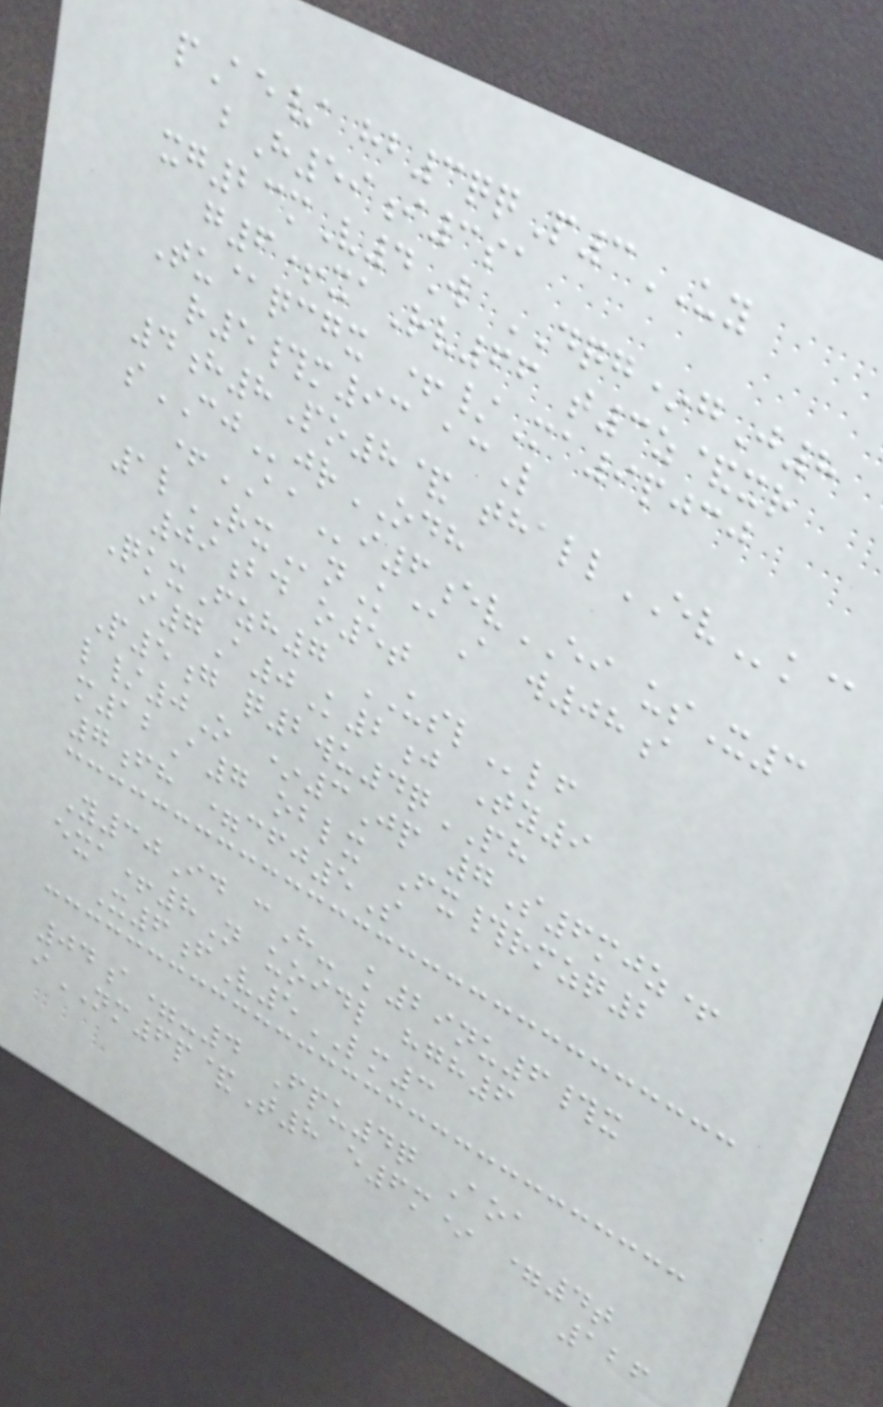pAe/ hb3qqP3UY
bH59i3sa
xg23mV4W DQG*gJ8
g6+xaRv66 t3z&xr
Tu@qcgx +/Ma9pjcj
r5#m93 acL
4h8Po8& thallEVk@
sCJjrODH
+AAi6evEI usX3
1lRXnK@A w08a
09bd o5t
QkxFzh7 USLlf
i7A0K2j Ty9
P5g q2wu4qPH
l/0O *3Jp 7S6mjz+
m12A7 oblx Fx#rmzq2
7fh =cfj5S
Y30Id cH- k29nu6#x
exa+8N uoidl hgh6
X6fV5LM3
04a=-4 Fpu4q Aoa
iNM6p&T8 e6m* =4t
126
